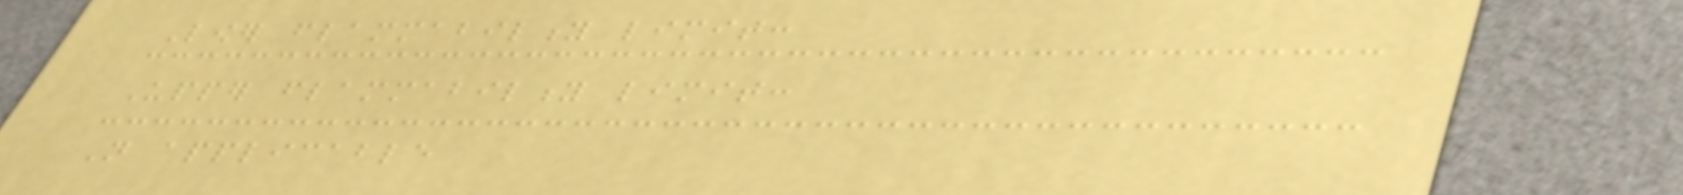Lower flammability limit:
Upper flammability limit:
Not applicable
